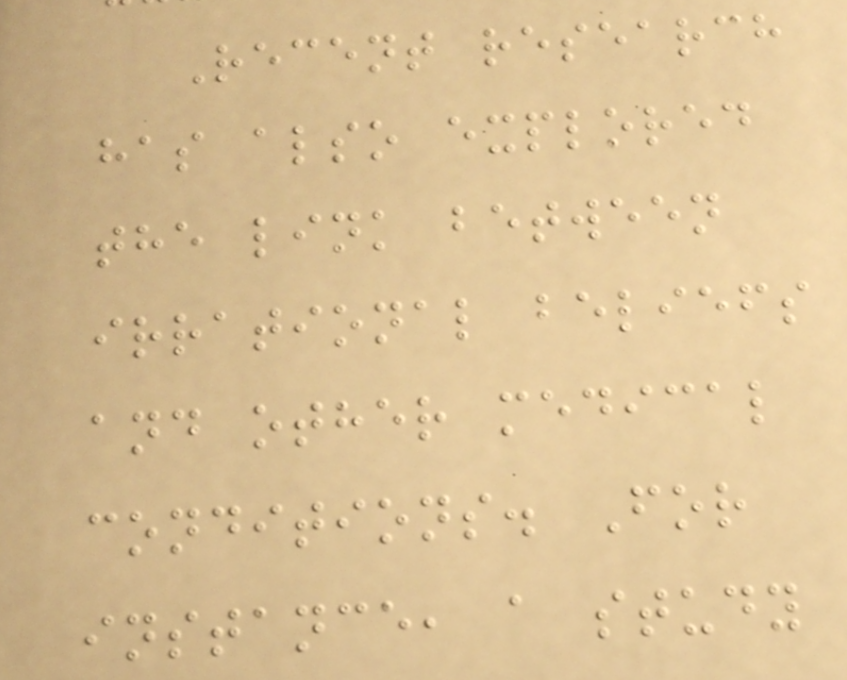Recent research
has also explored
the link between
irrational beliefs
and other medical
conditions. For
instance, a study
